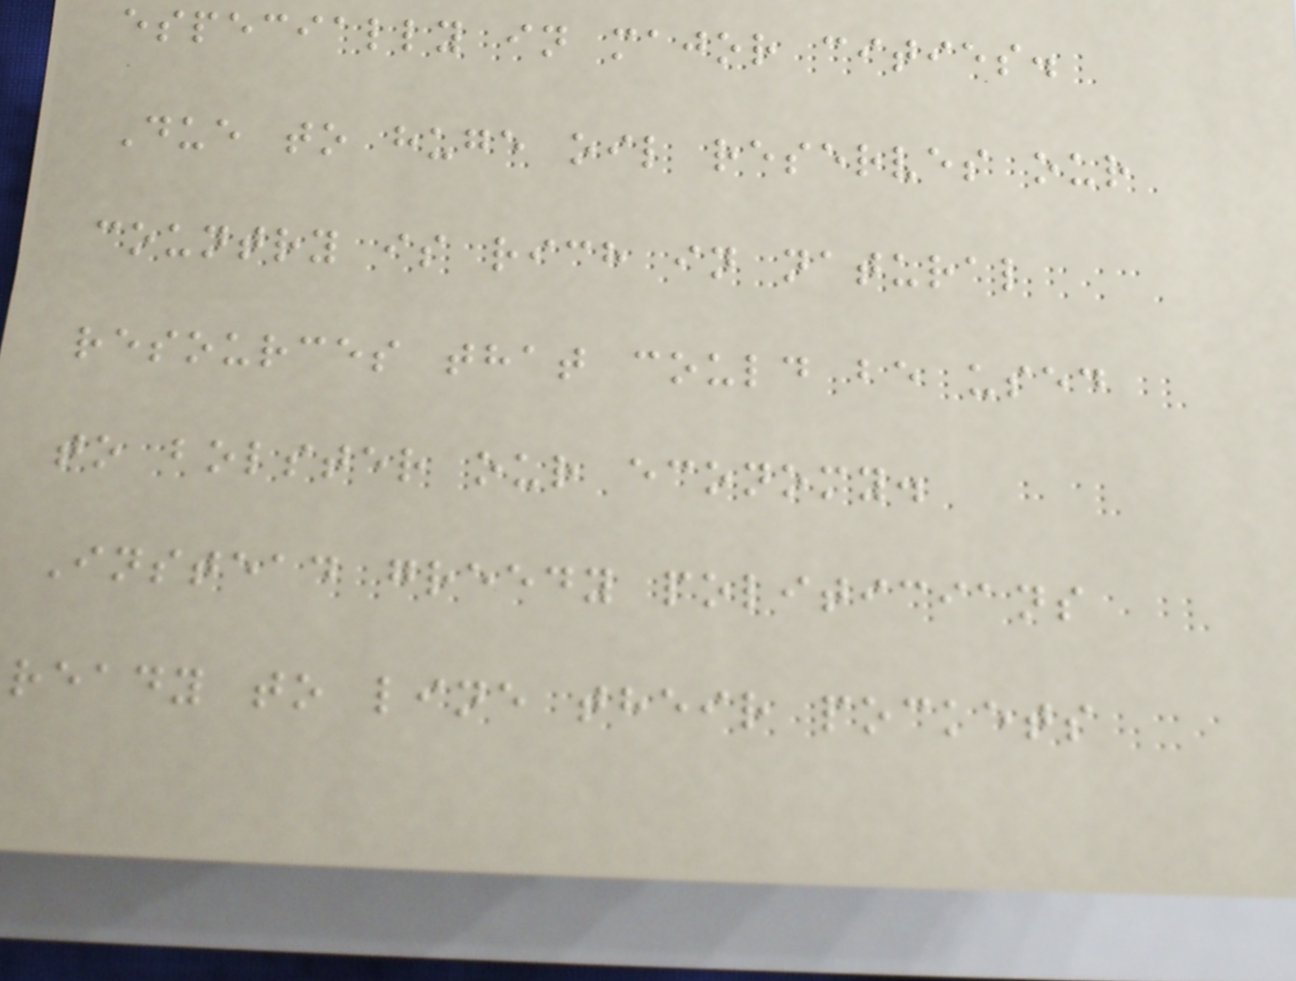especially in major cities.
Due to huge oil reserves our
country is rich in natural
resources that could be used
to bolster our economy.
Instead greedy politicians
ready to line their pockets
